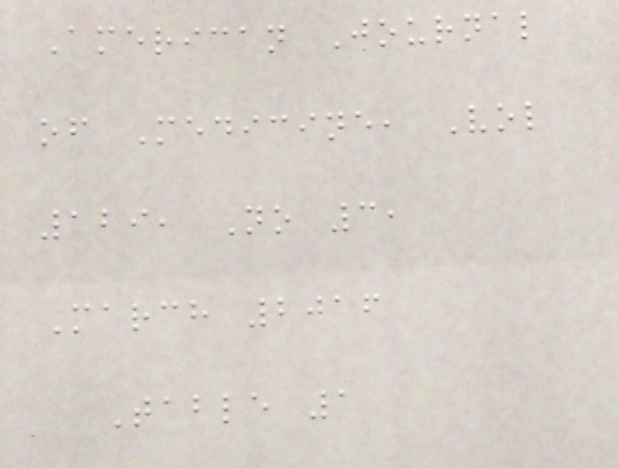American Journal
of Medicine, Vol
129, No 3,
March 2016
Table 1
